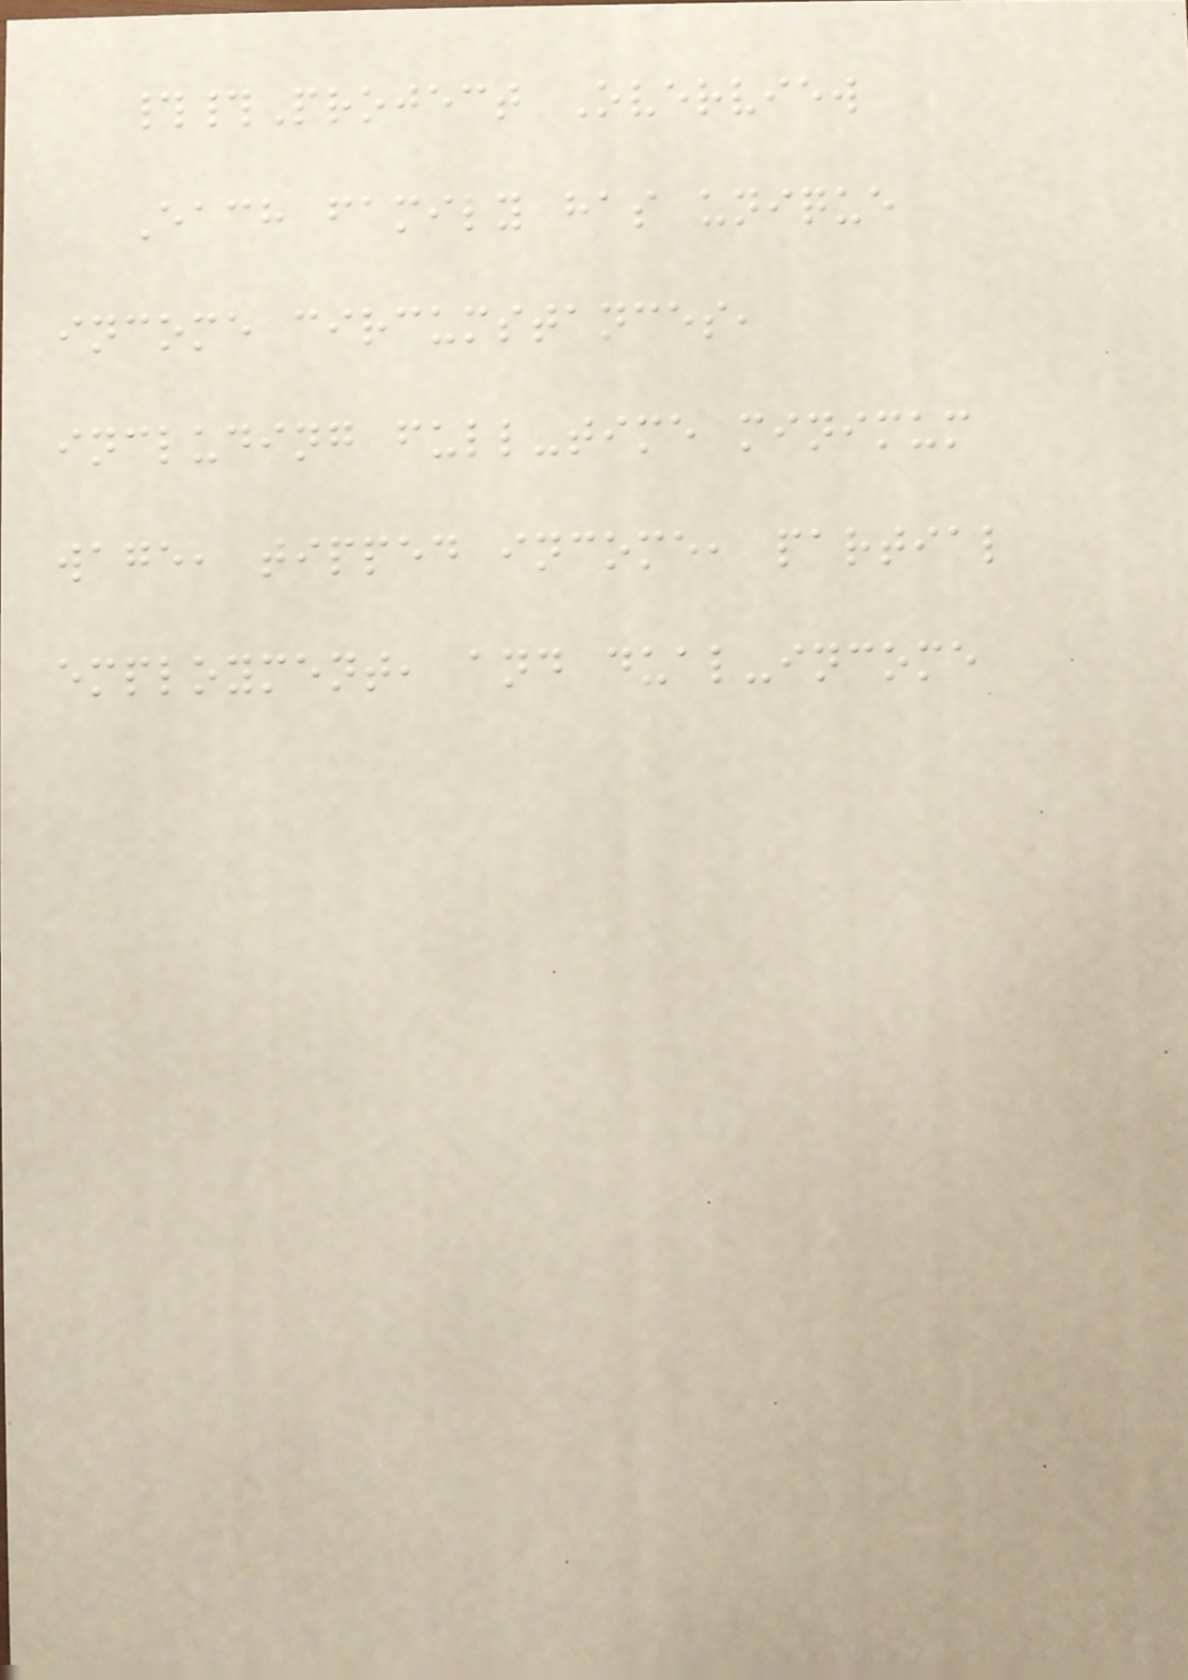##Project Overview
Each family has unique
income circumstances,
including full-time minimum
wage, tipped income, partial
employment, and dual-income
